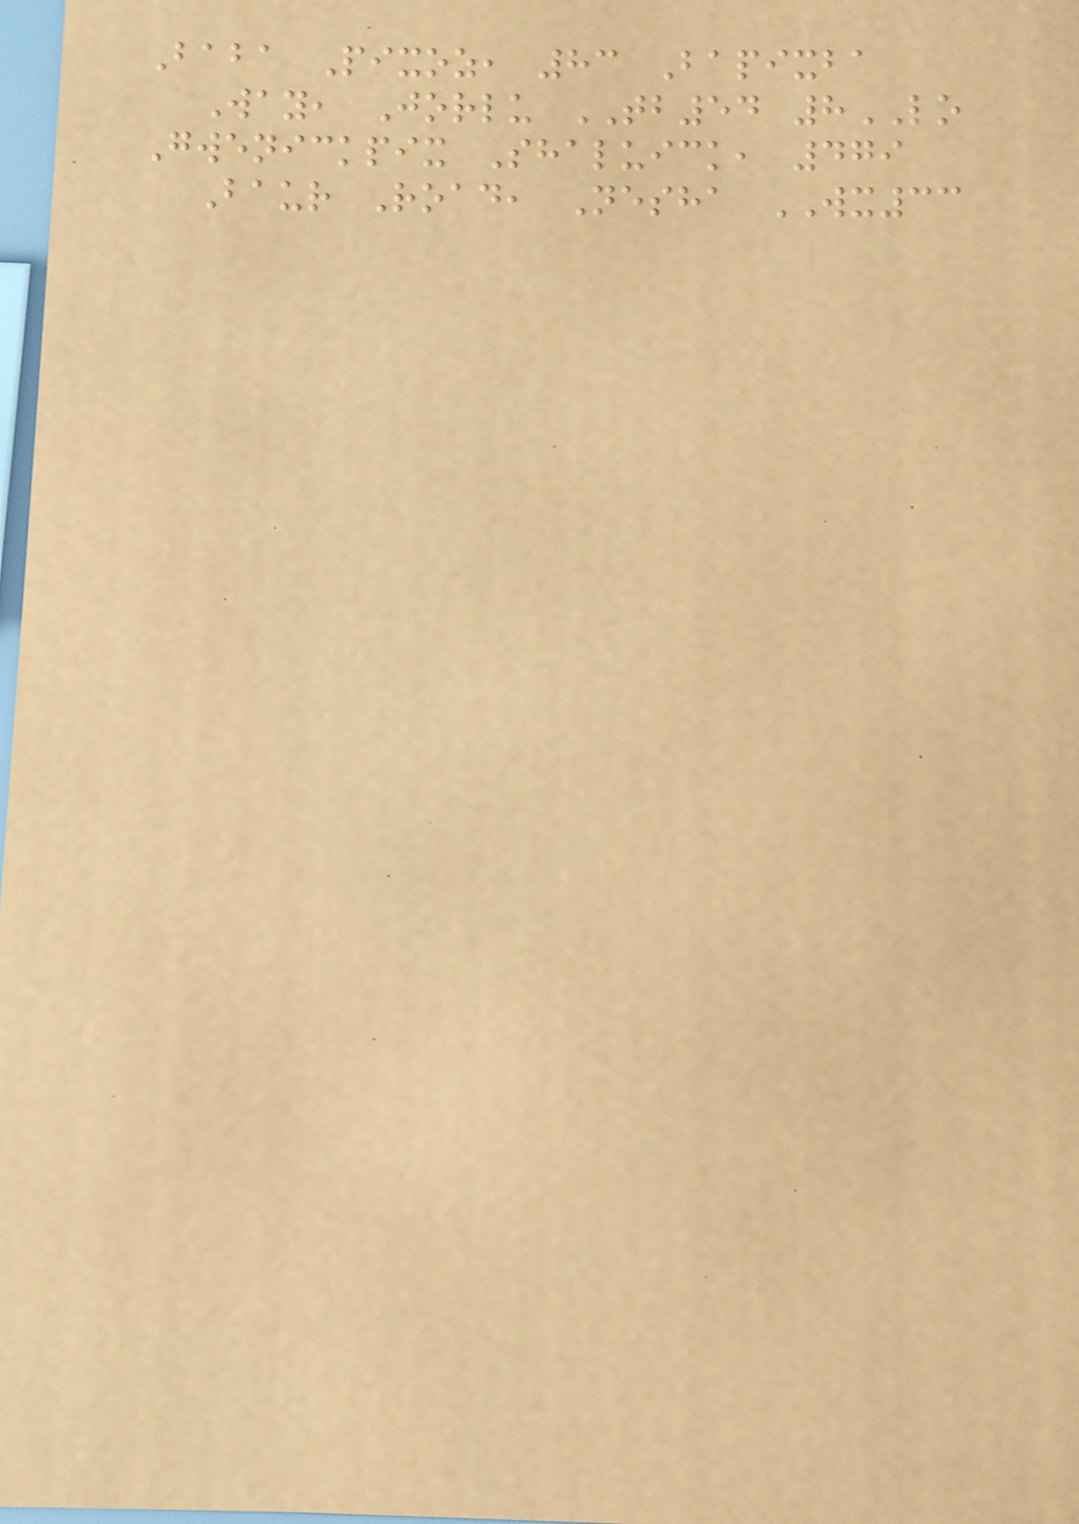Baba Pixoz, 83 Bapixba
Way, Jorlu TB54 8LO
Gwenickpix Shaluick, 479
Baur Road, Nesha WX33
